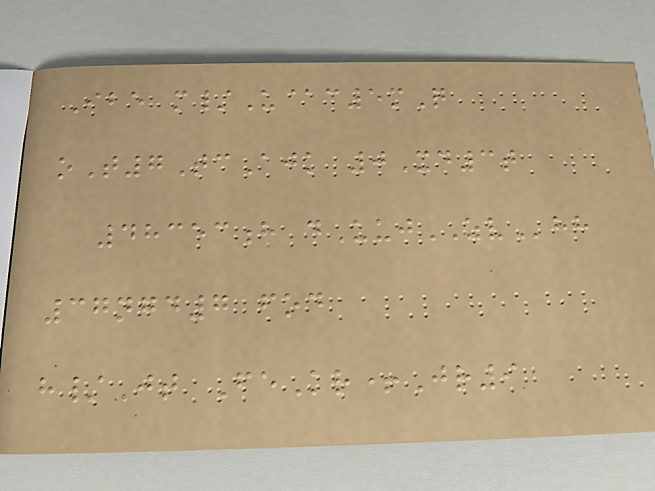Ibe m/U@c5mQ
oT7TcAjk 0Xd3t
48353h dUujZVhh
37ngd7 fod
h/Jt FeKr+Jr9
